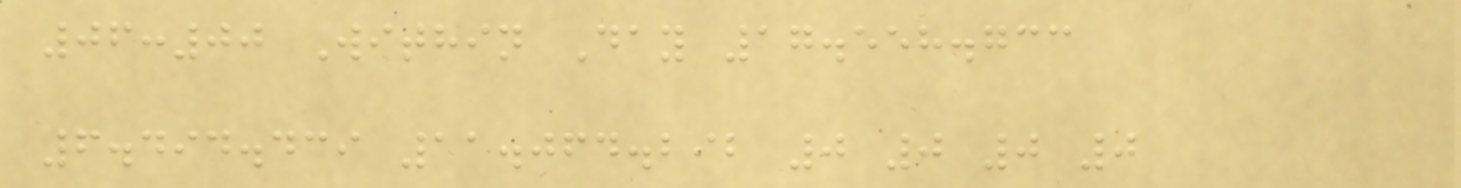06:00 Within Day 17.558.733
6.494.439 11.064.292 0 0 0 0
